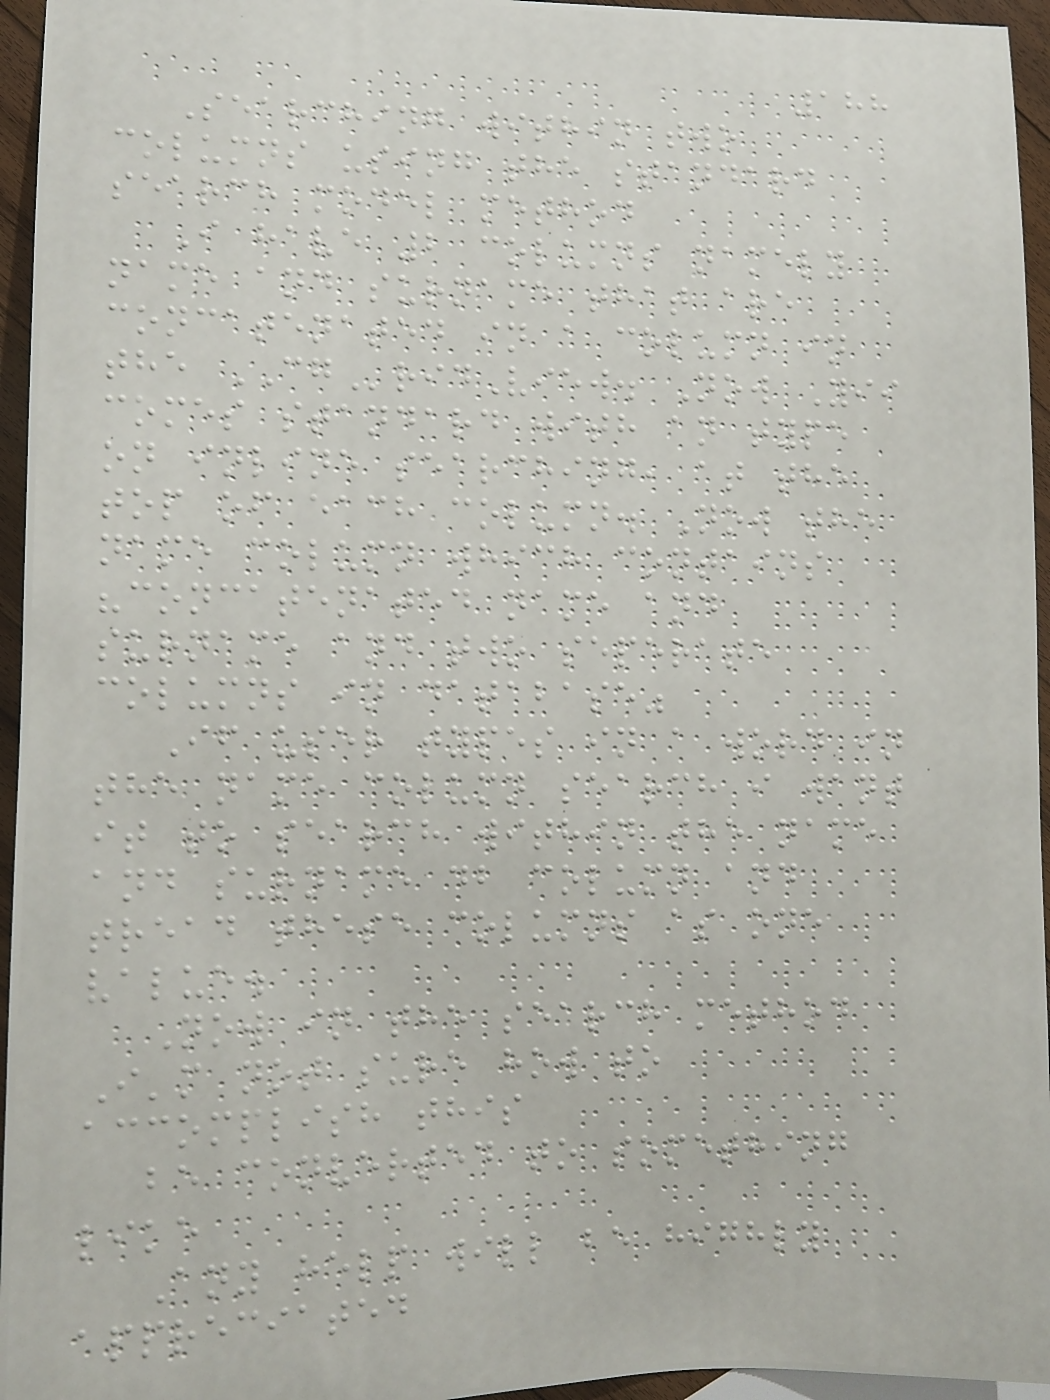188
Searching within two
columns using the standard
search model method
I have 2 columns namely
name and surname that are
concatenated in a column in
the CGridView. Now Yii
comes standard with an type
on inline searching, at the
top of each column. Now the
name column which contains
"concatenated name and
surname and two seperate
columns in database"
If user types in a word in
the name column search i want
it to search within the name
and surname db column and
tread these columns as one
value.
Now in the search method
I'm not sure how to
accomplish this
be converted to something
like
Any help will be highly
appreciated
